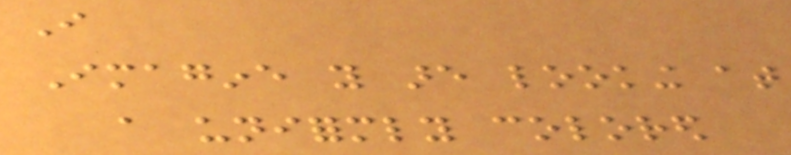I
Imagine you are looking at
a uniformly colored
